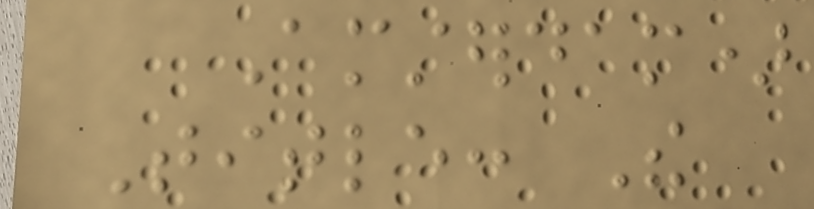Amsterdam)
Title: The
